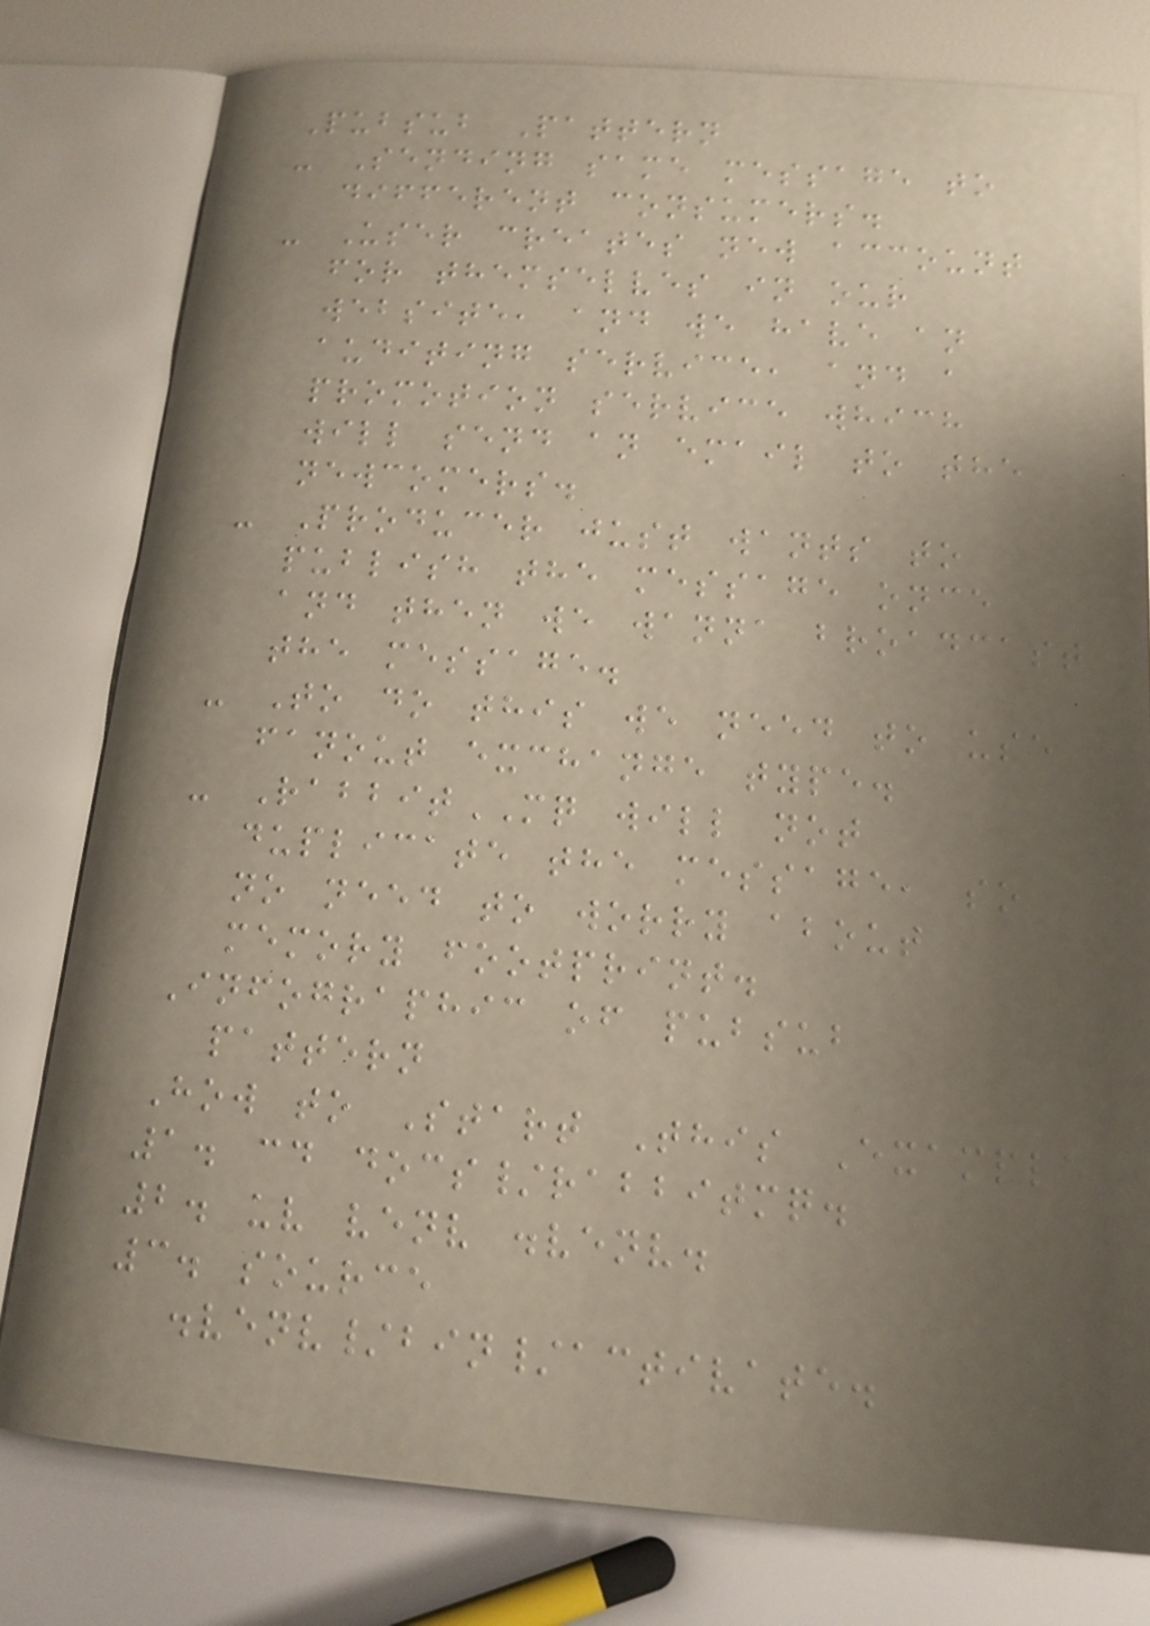Pubsub Pattern
- Sending same message to
different consumers.
- User creates new account
for themselves in our
website, and we have an
auditing service, and a
promotion service which
will send an email to the
newcomers.
- Producer just wants to
publish the message once
and then we wanna broadcast
the message.
- To do this we need to use
fanout exchange type.
- RabbitMQ will not
duplicate the message, so
no need to worry about
memory footprint.
Infographic of pubsub
pattern
How to Start This Example
1. cd docs/rabbitmq.
2. uv venv .venv.
3. source
.venv/bin/activate.
